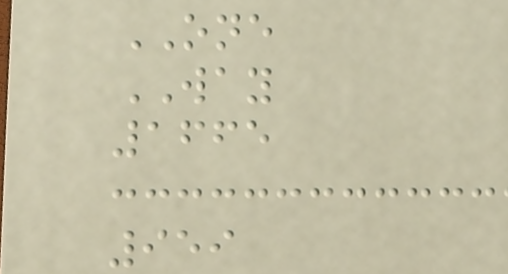ONE
WAY
1665
959
